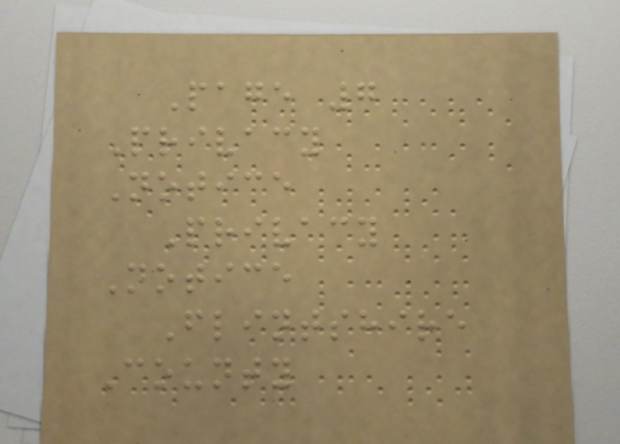Page 7
Privacy
Notice
Privacy
Notice
Flintshire
County
